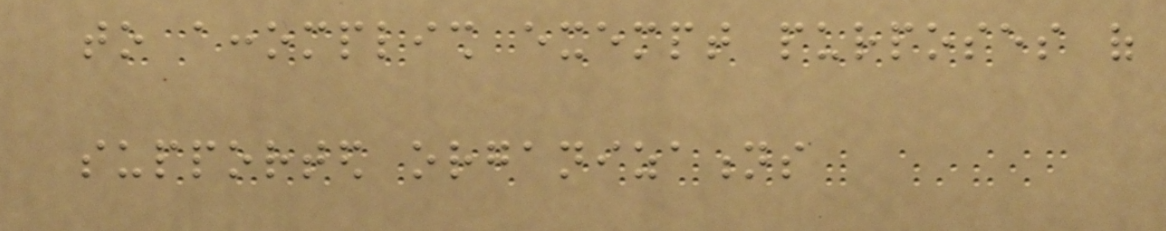to accomplish exempt purposes of
supported organizations
